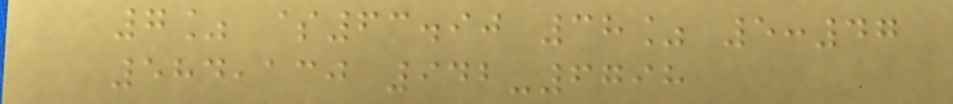7% $63.90 38% 5:47
584,130 942-6798
